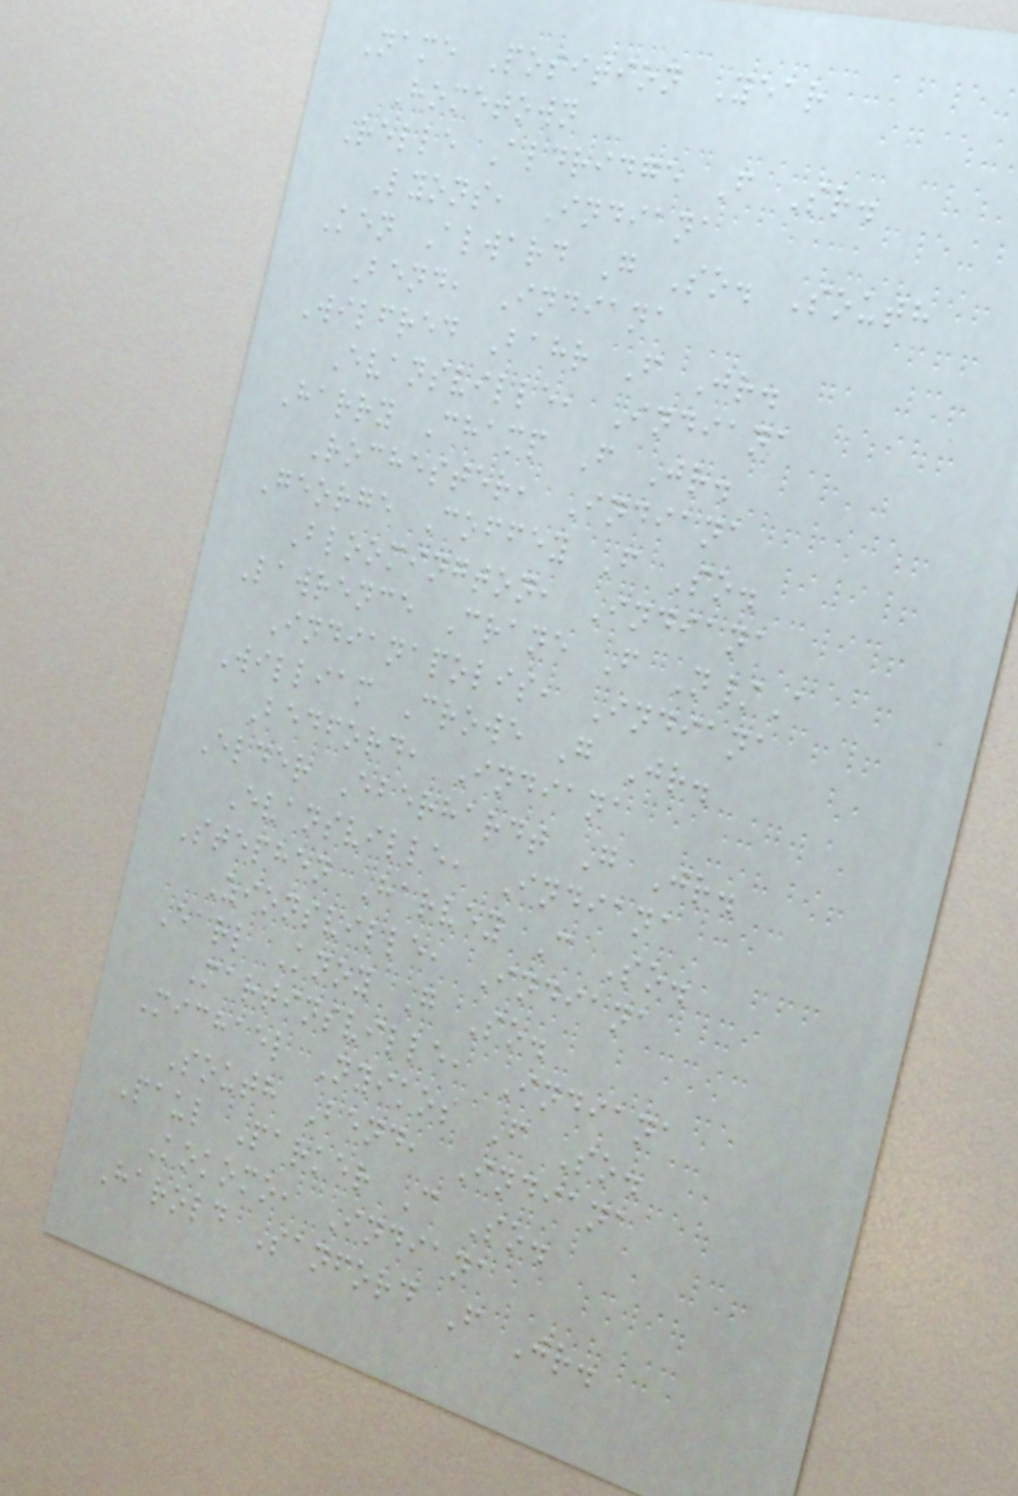Name Position Year
Hometown
Relle Aldridge F Sr.
Lyons, Indiana
Ken Alward G So. South
Bend, Indiana
Wilfred Bahr F Jr.
Evansville, Indiana
Harry Champ F Jr.
Rochester, Indiana
George Coffey F So.
Bloomington, Indiana
Lawrence Crane F N/A
Indianapolis, Indiana
William Crowe G Jr.
Bedford, Indiana
Elder Eberhardt G Jr.
Evansville, Indiana
Stephen Harvey C So.
Zionsville, Indiana
Earl Knoy G So.
Martinsville, Indiana
Michael Nyikos F So.
South Bend, Indiana
Paul Parker C So.
Kokomo, Indiana
Harold Sanford F Jr.
